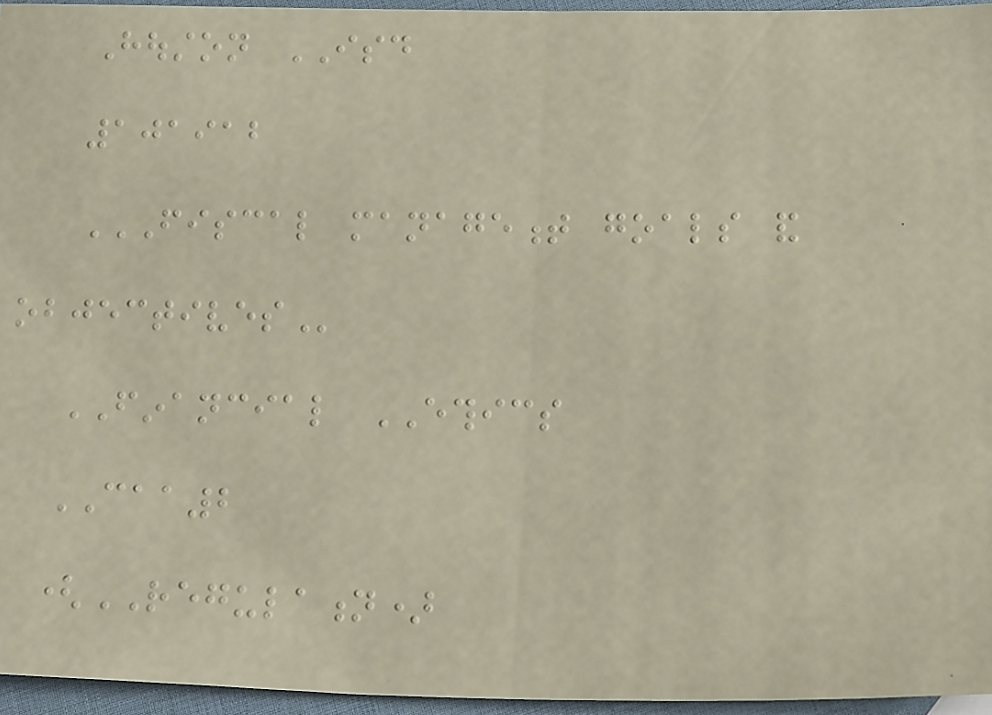Houston ISD
101912
FISCAL MANAGEMENT GOALS AND
OBJECTIVES
FINANCIAL ETHICS
CAA2
(REGULATION)
